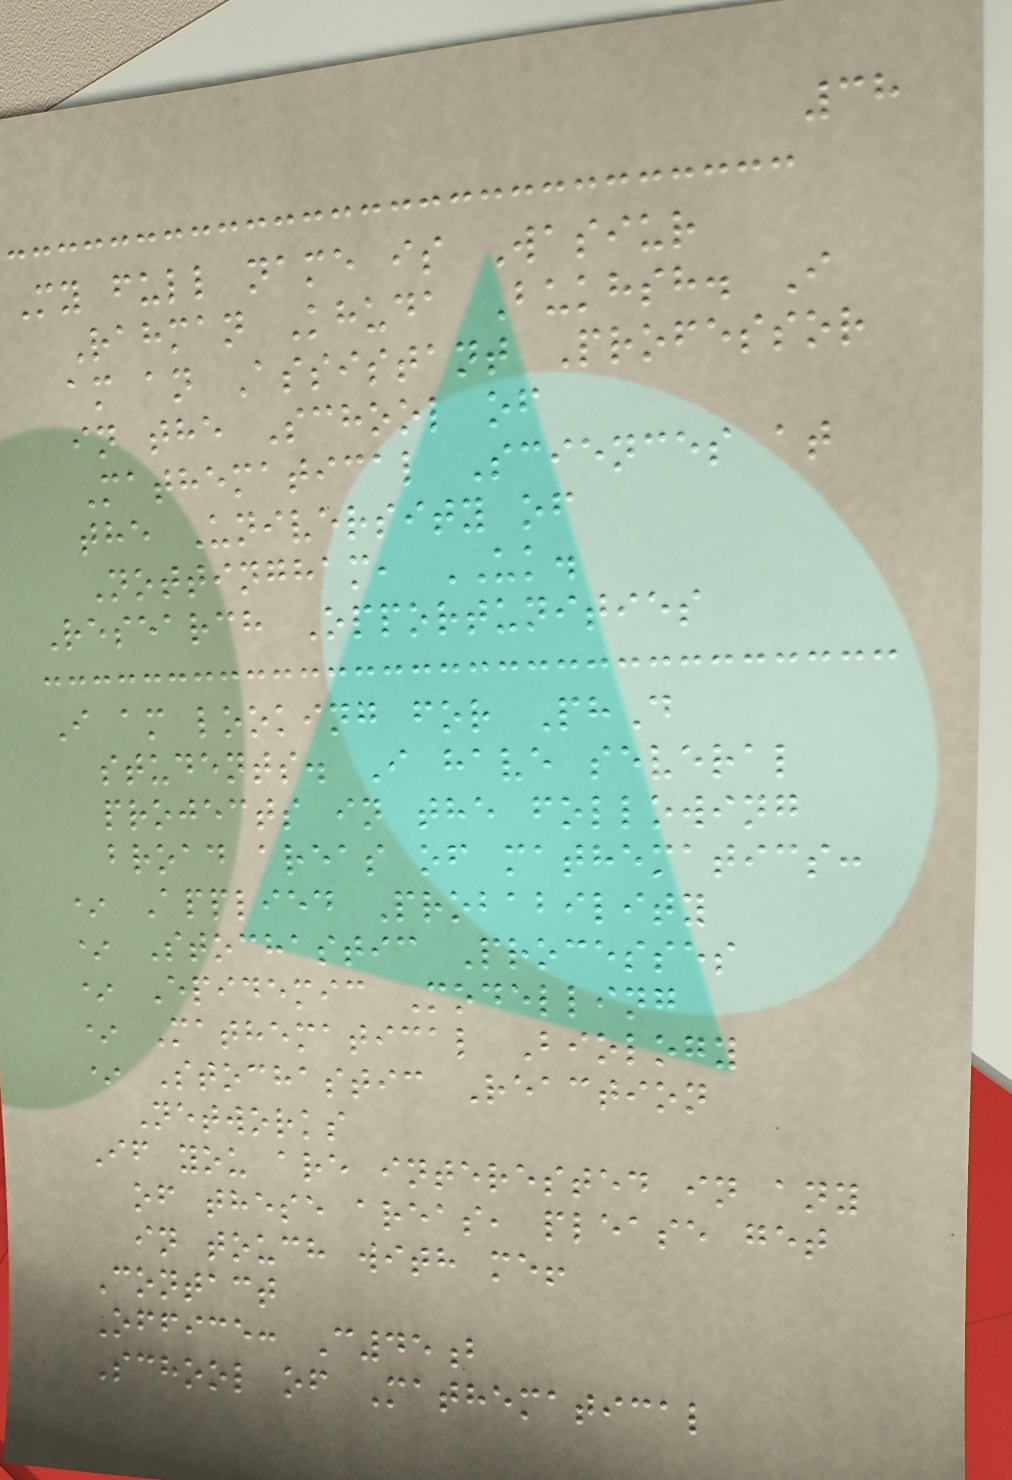38
My full name is Wasiur
Rahman Khuda Bukhsh. I
am an Assistant Professor
in the School of
Mathematical Sciences at
the University of
Nottingham, UK.
Research Opportunities
I am looking for PhD
students. I have several
projects in the following
broad areas of mathematics:
* Applied Probability
* Stochastic Processes
* Epidemic Modelling
* Mathematical Biology
* Stochastic Reaction
Networks
If you are interested in any
of these areas, please get
in touch with me!
Contact
Office: C45b
School of Mathematical
